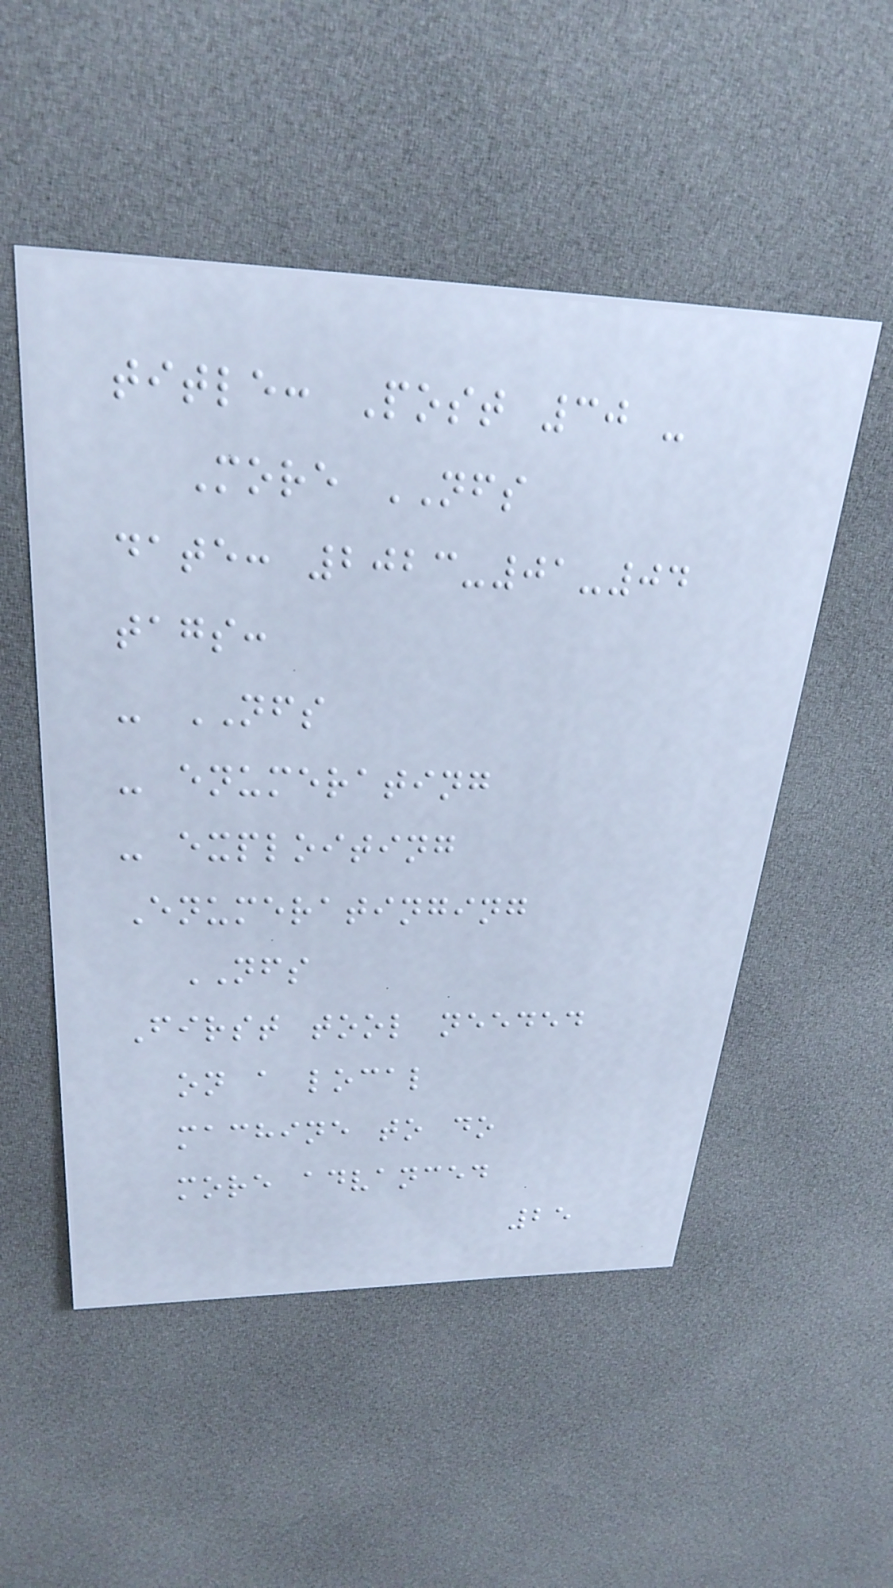title: Post 30 -
More NFS
date: 2023-01-04
tags:
- NFS
- enumerating
- exploiting
Enumeratinging
NFS
First tool needed
on a local
machine to do
more advanced
25
